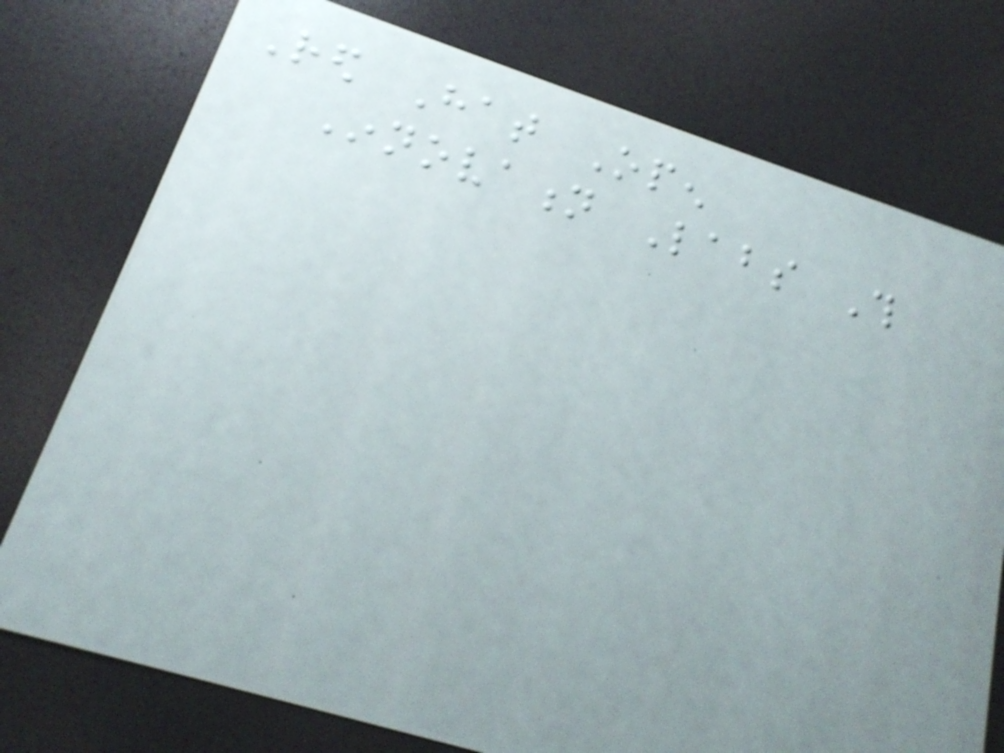Red Hat Open
Innovation Labs This
